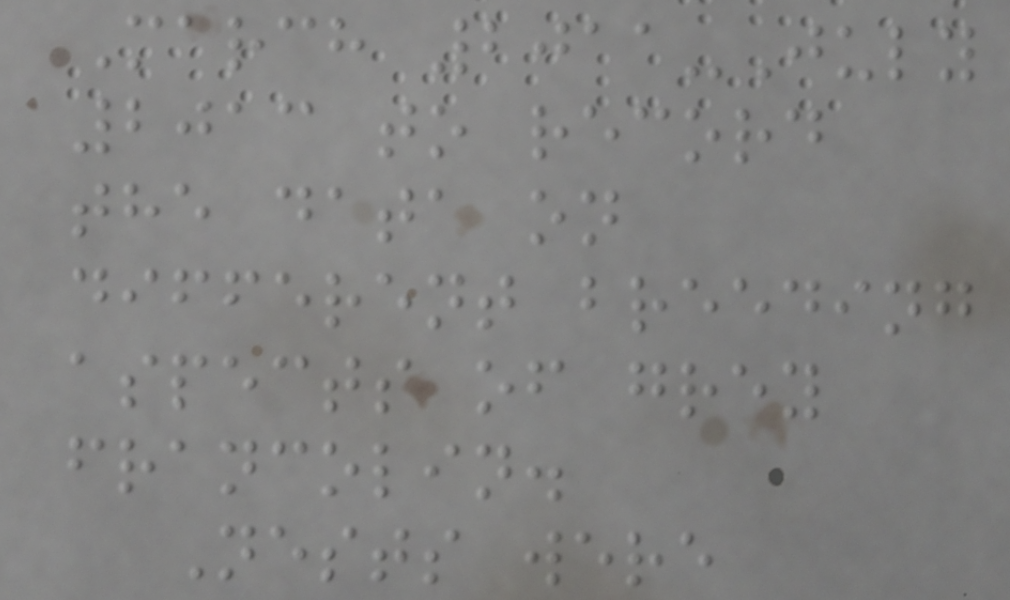March 2011-July
2013 to record
the data on
different breeding
aspects of grey
francolin.
Nests were
